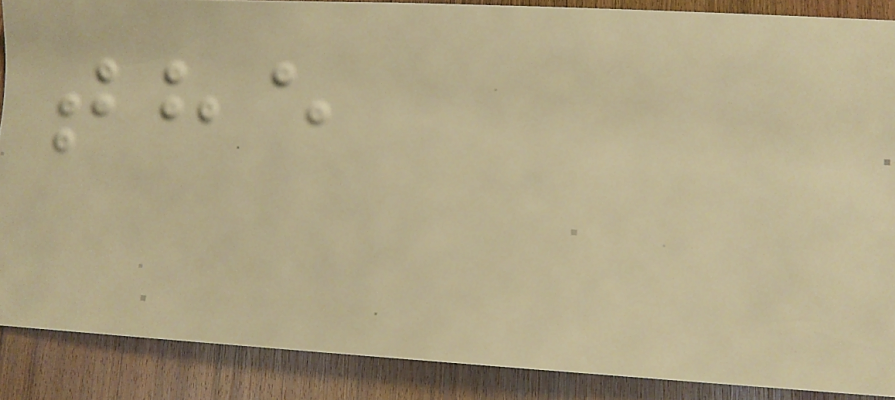the
